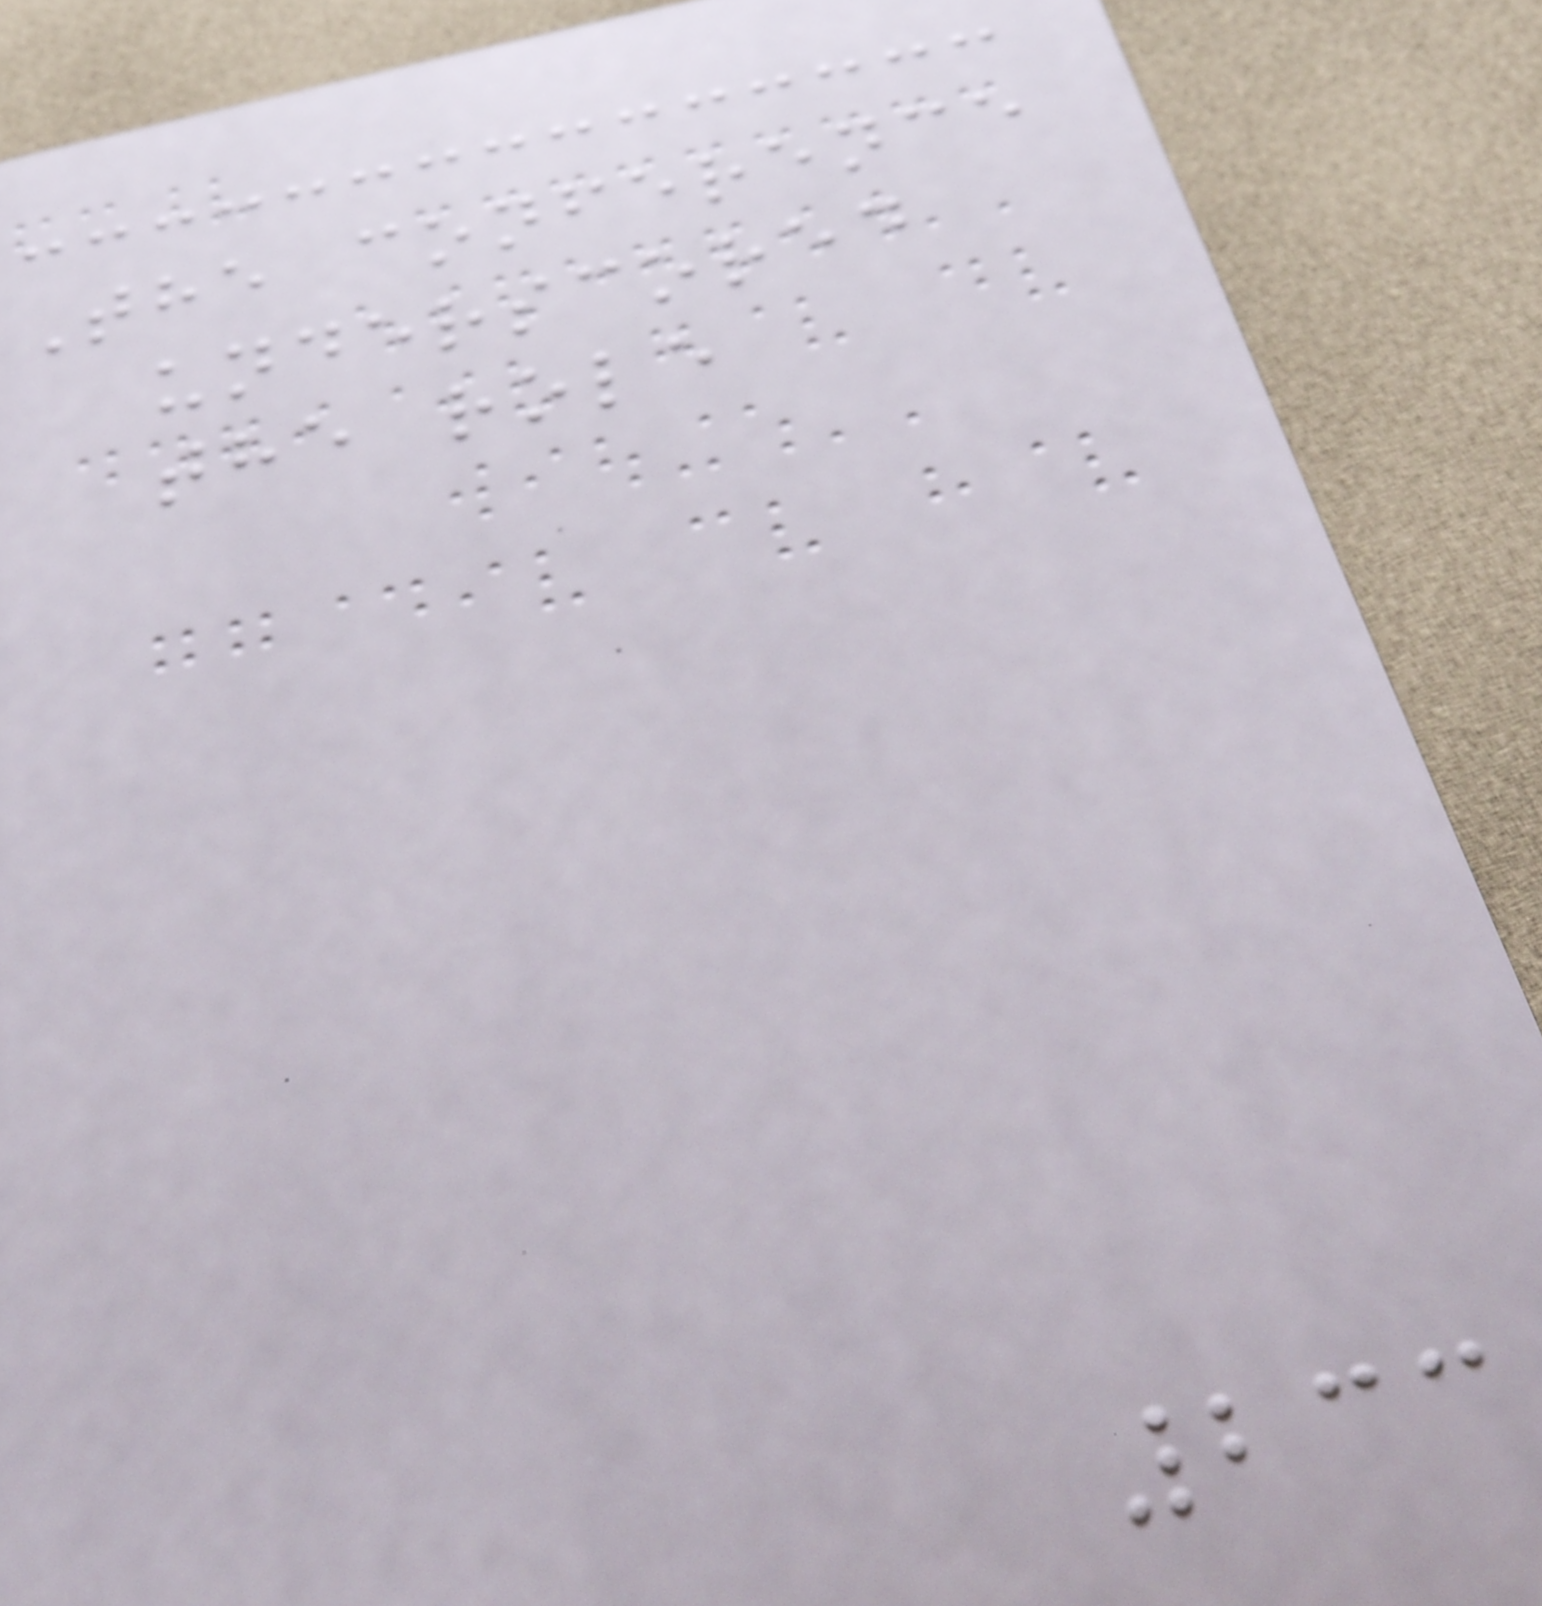The conference
underscored
the role
233
